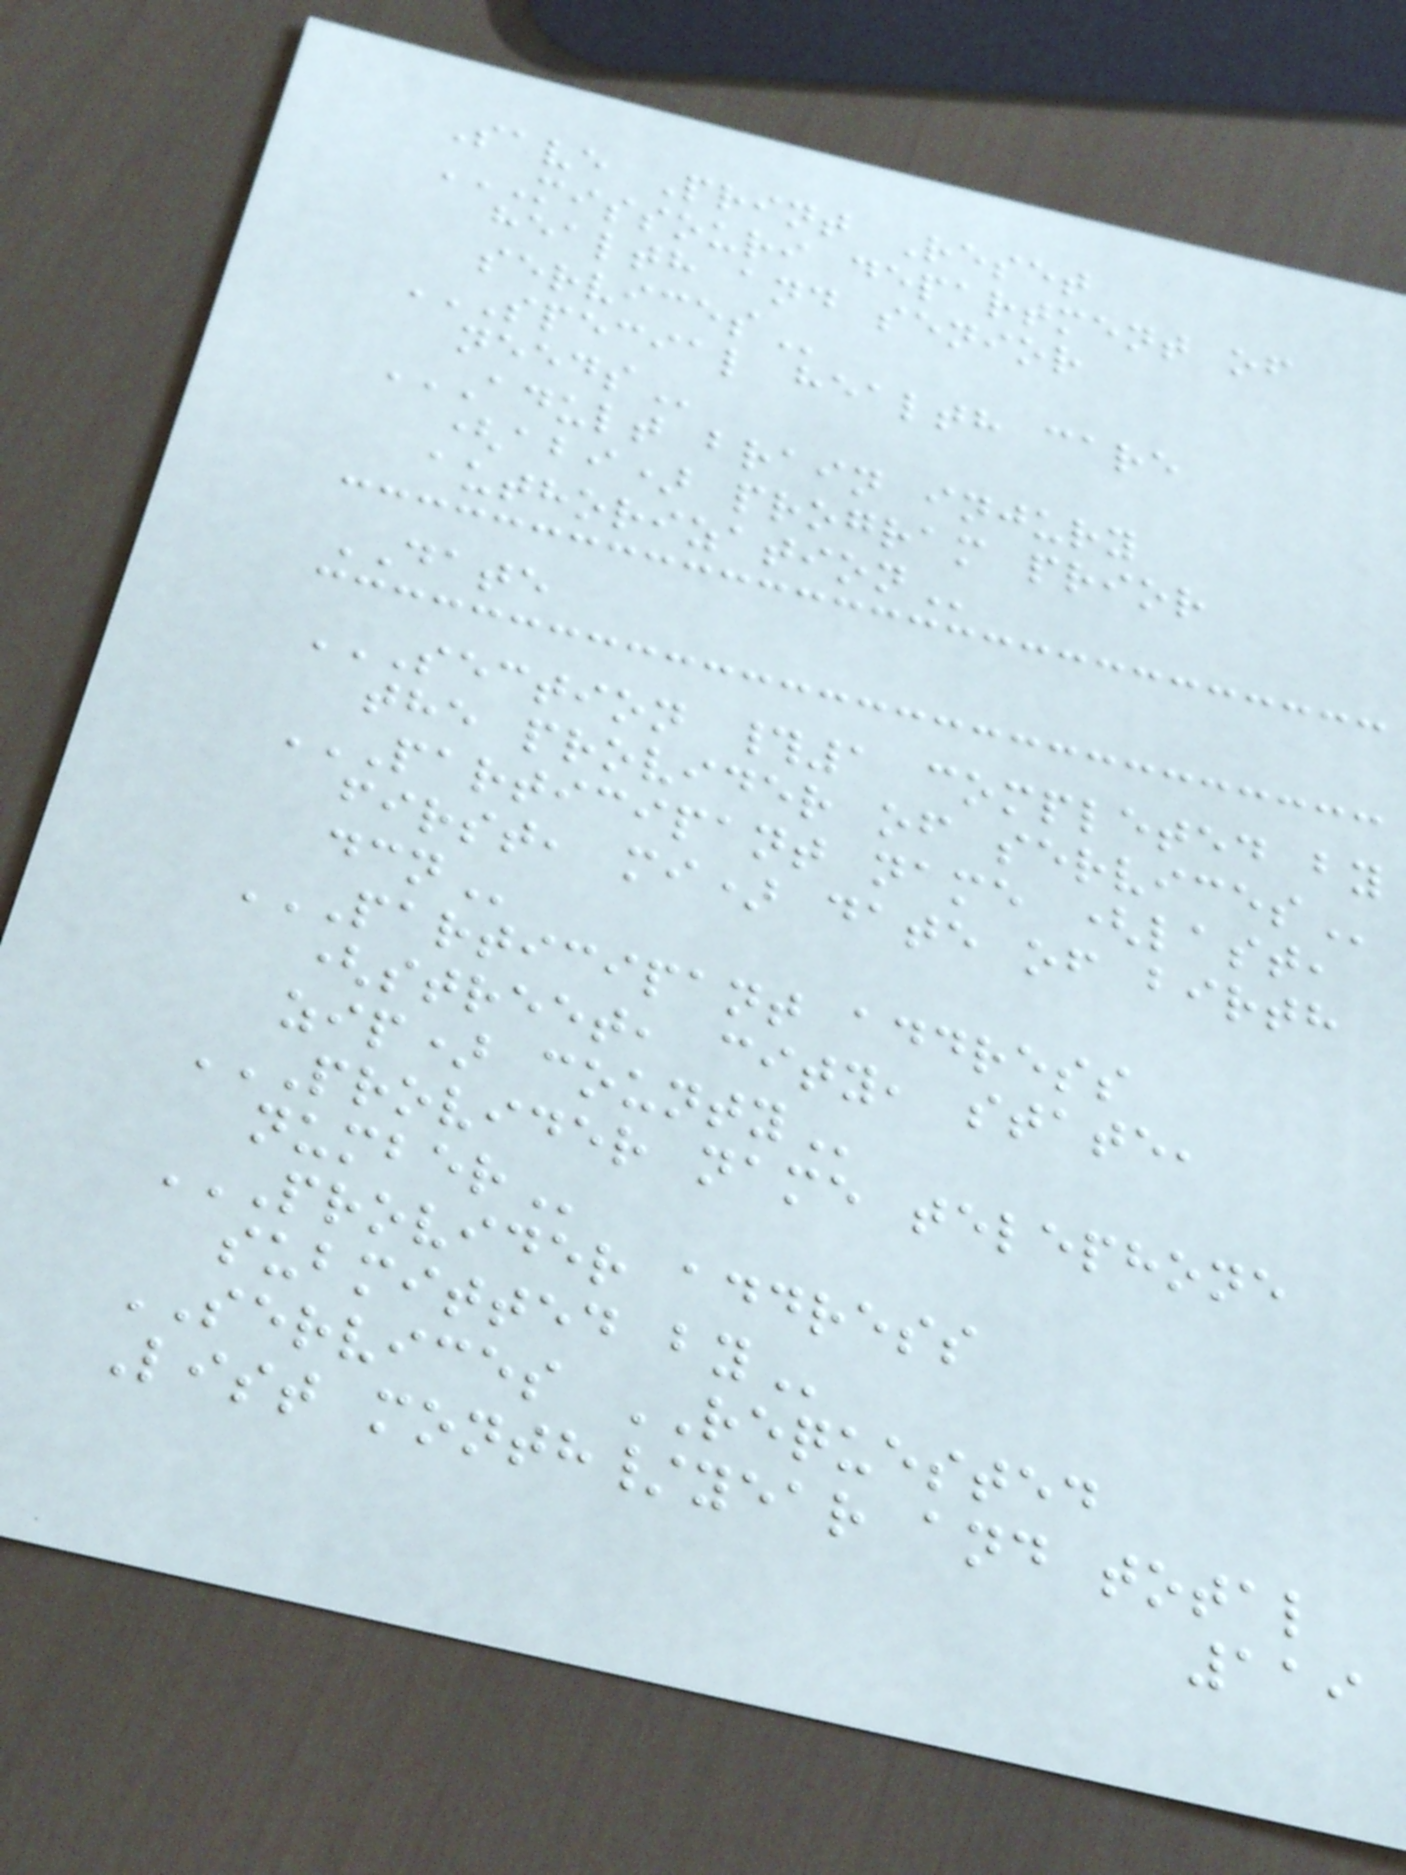Save Print Reset
MISSOURI DEPARTMENT OF
HEALTH AND SENIOR
SERVICES
SPECIAL HEALTH CARE
NEEDS
ADULT BRAIN INJURY
(ABI) PROGRAM PRIOR
AUTHORIZATION
DATE
SECTION #1 COMPLETED BY
THE PROVIDER OF SERVICES
PARTICIPANT NAME (LAST,
FIRST, MI) DATE OF BIRTH
DCN
PARTICIPANT ADDRESS
(STREET, CITY, STATE,
ZIP) COUNTY
PROVIDER NAME TELEPHONE
NUMBER
PROVIDER ADDRESS
SUBMITTED BY
SERVICES REQUESTED
List month/year and total
119
